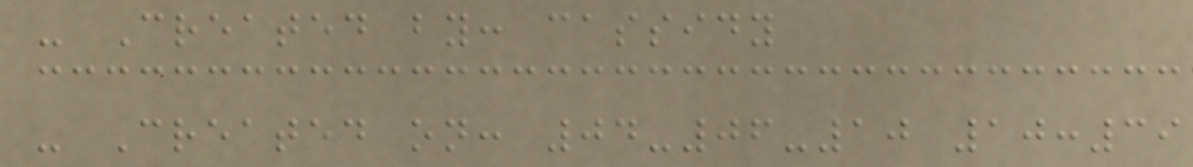- Created by: cassidy
- Created on: 04-06-10 10:39
